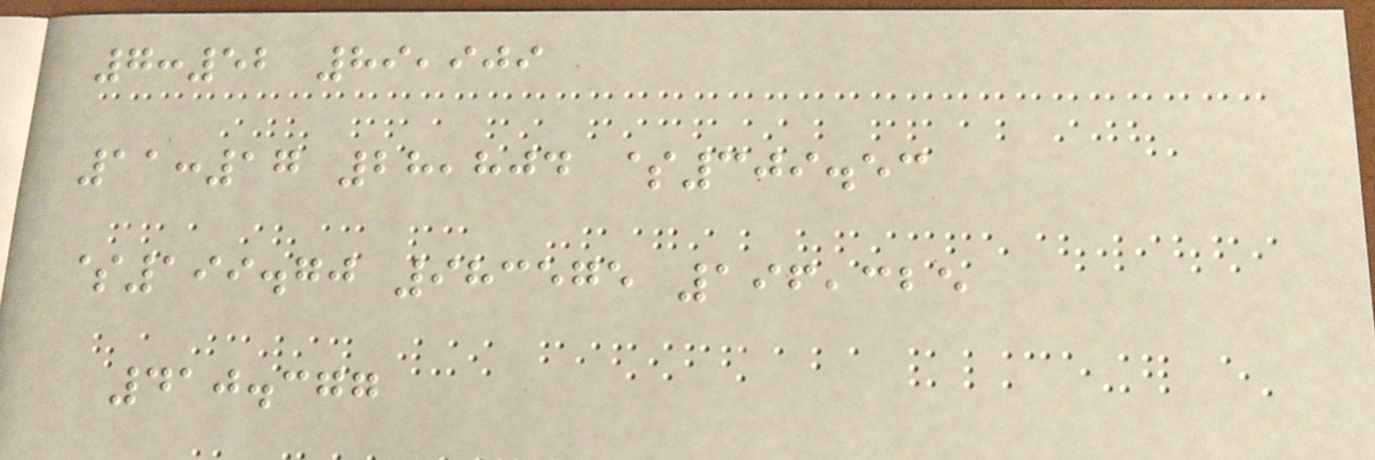7:52 89,909
11:17 28,804 $309.53
$199.70 983575 196,325
410.377
